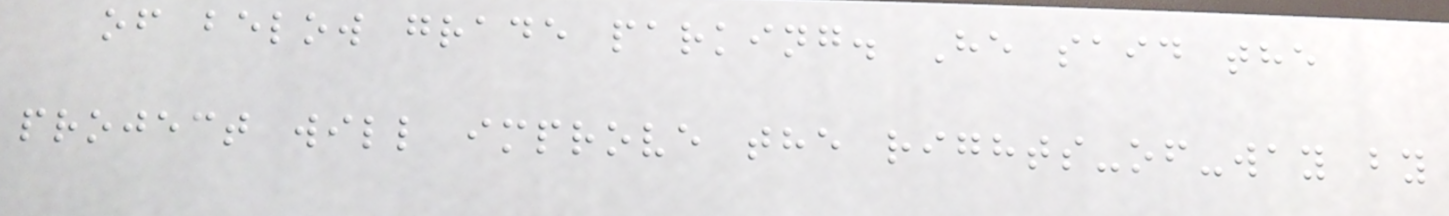of below grade parking. He said the
project will improve the rights-of-way by
